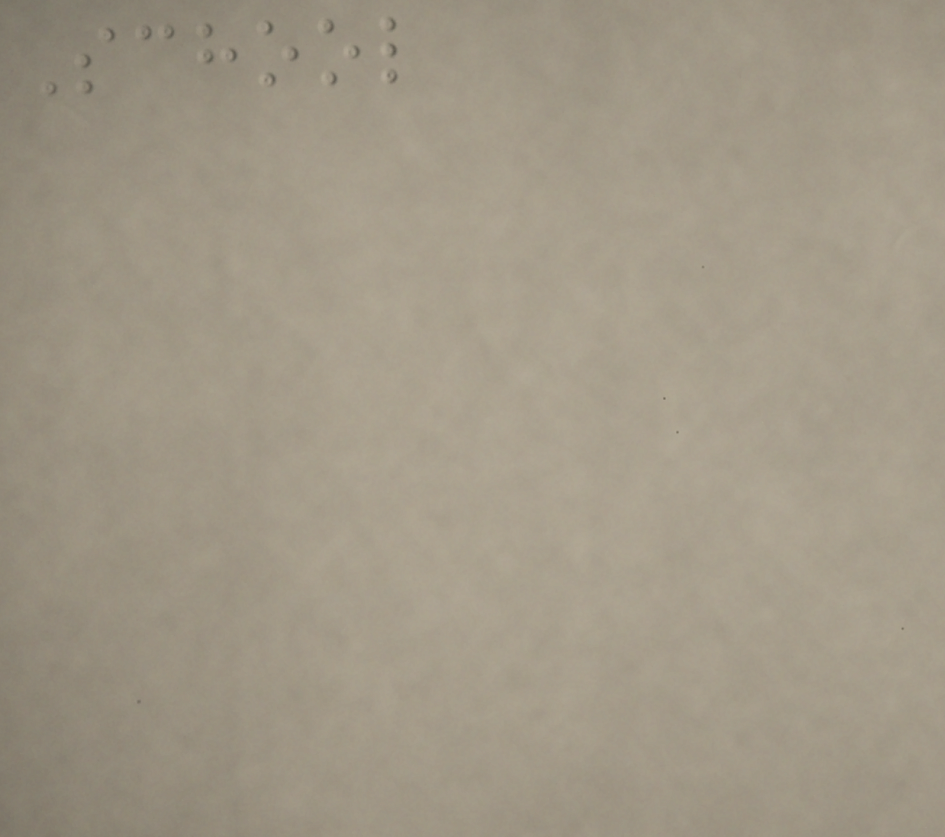School
